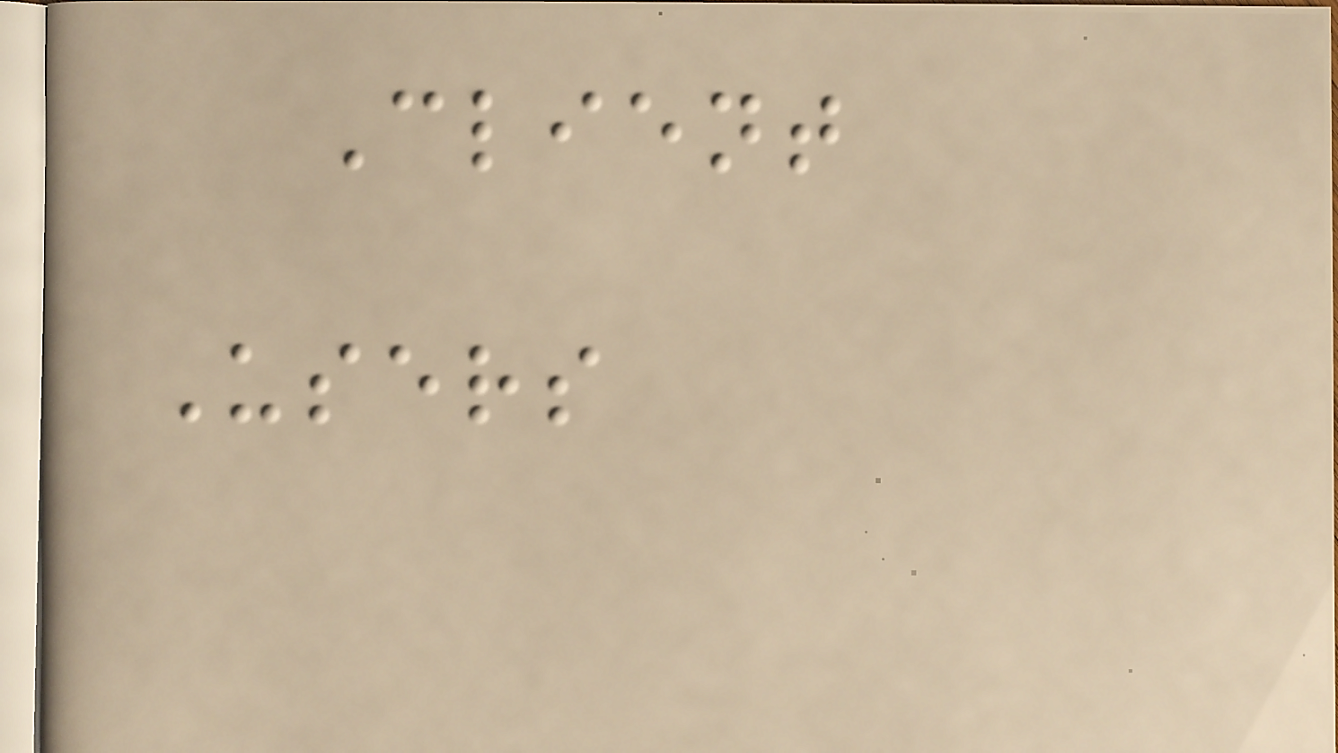Client
Users
